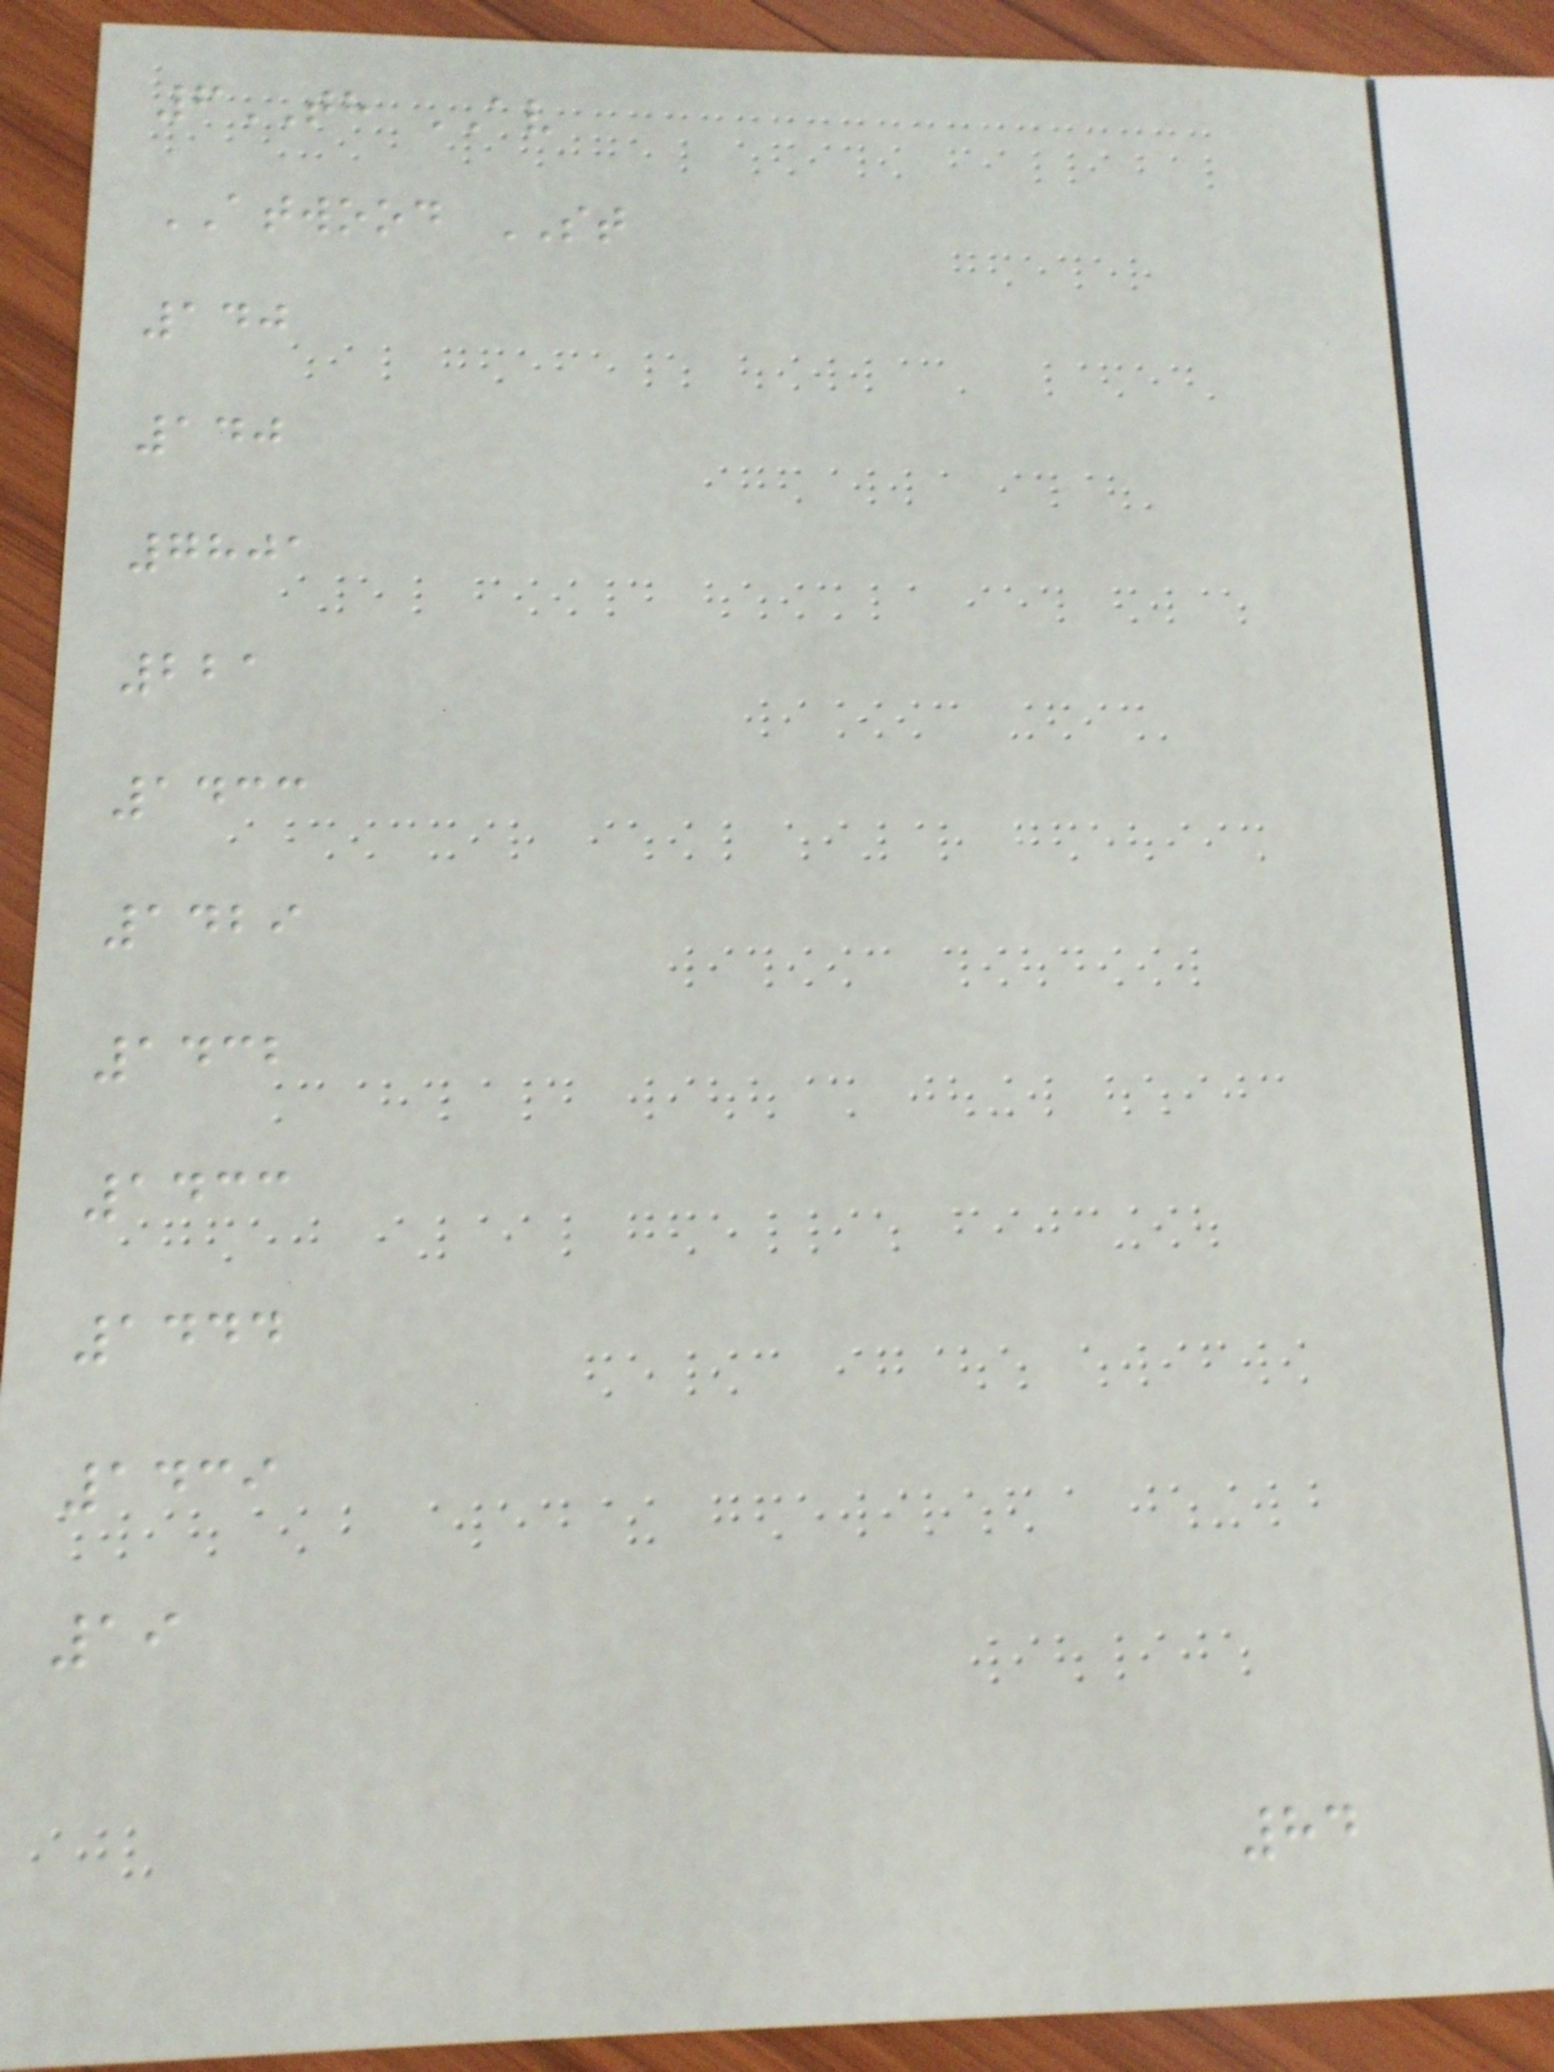6TH AV
ATWOOD ST
140
140
7801
221
1433
1429
1432
1433
1444
1439
19
84
